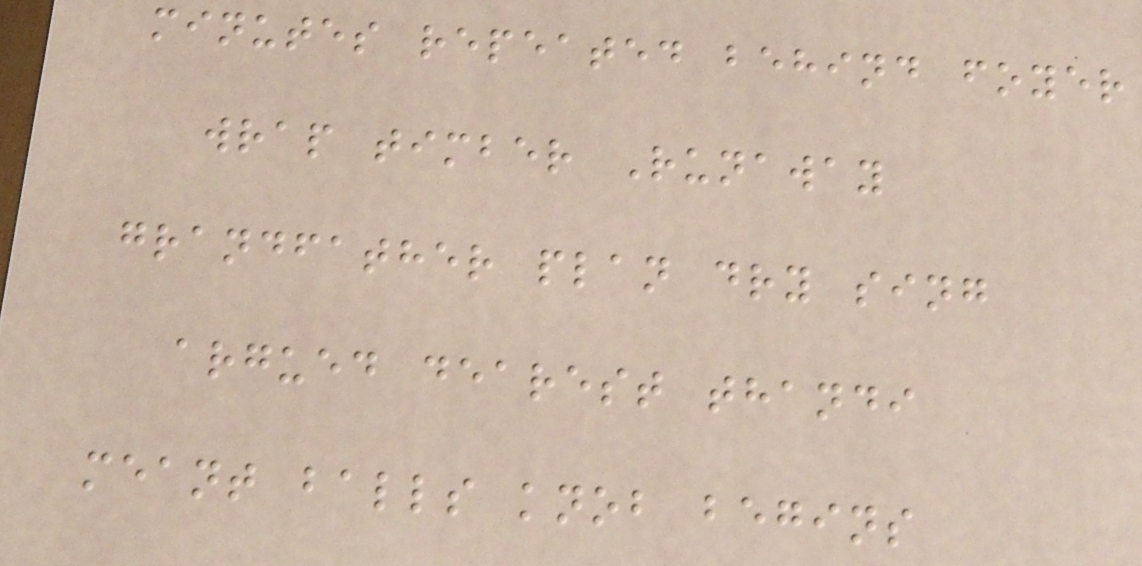minutes repeated behind foyer
wrap timber Runaway
grandfather plan dry sing
argued dearest thandi
meant balls knob begins
